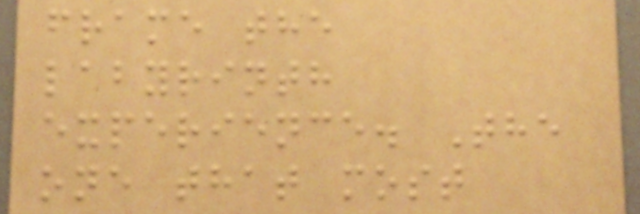frame the
labyrinth
experience. The
one that most
